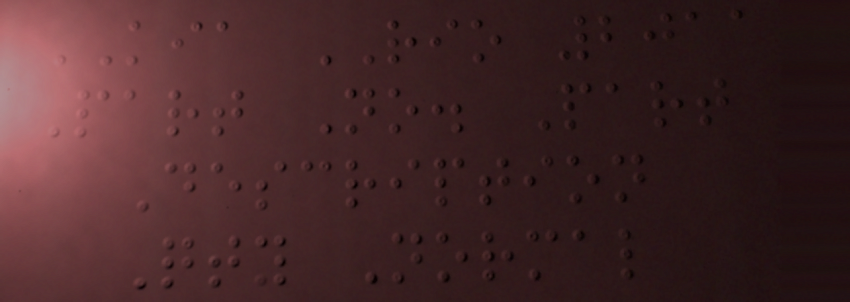KIA RIO 2011
Part No. Part
Description
Qty Normal
